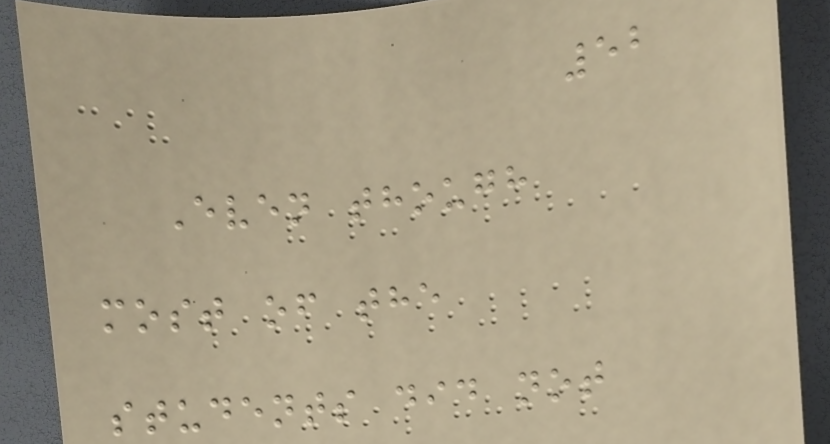52
Even though
most of the
students did not
